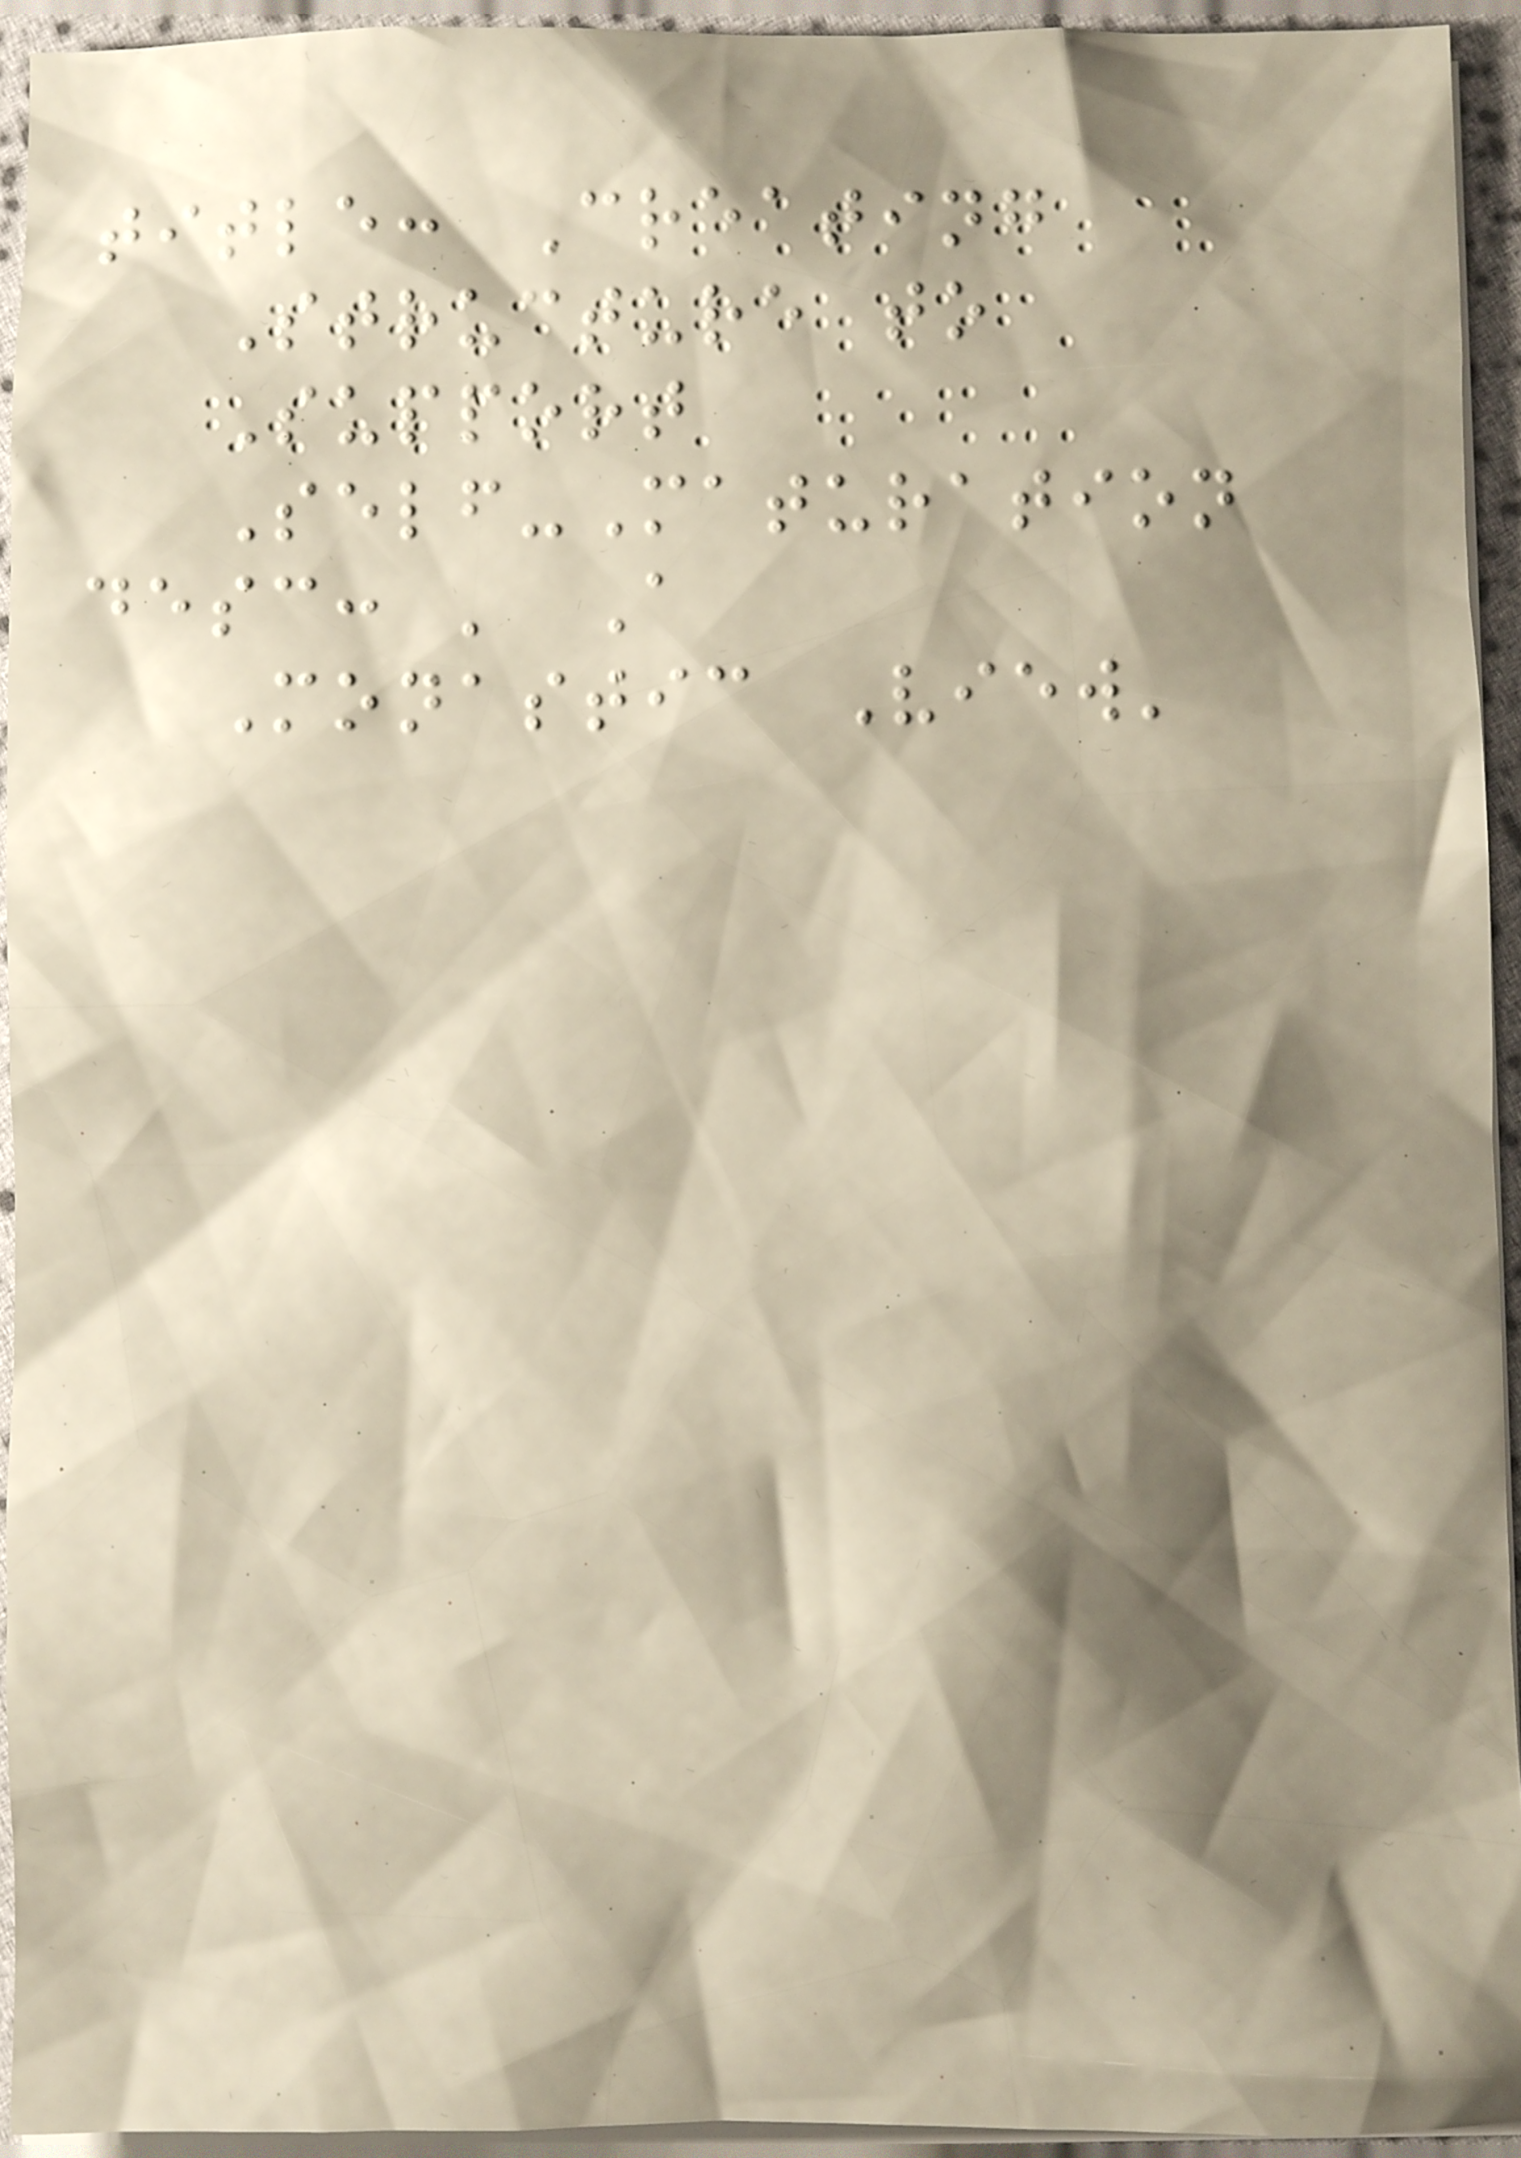title: Creating
Structure to
Support
Self-Maturation
desc: ' A
Monastic View'
